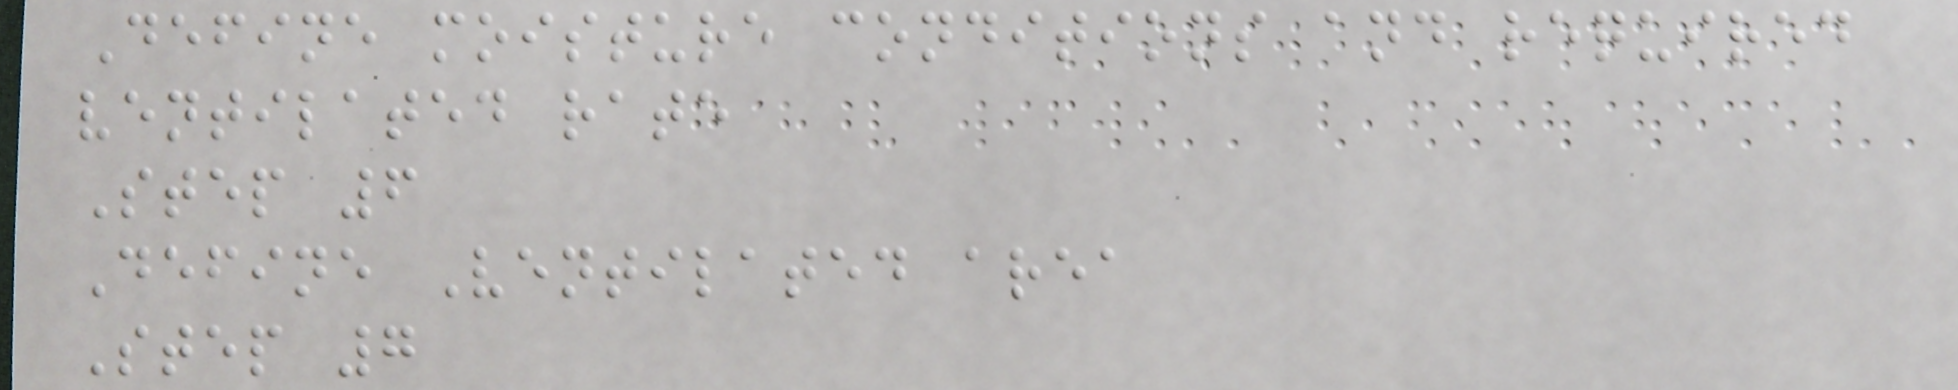Define moisture conditions and required
ventilated rate
Step 6
Define Ventilated area
Step 7
